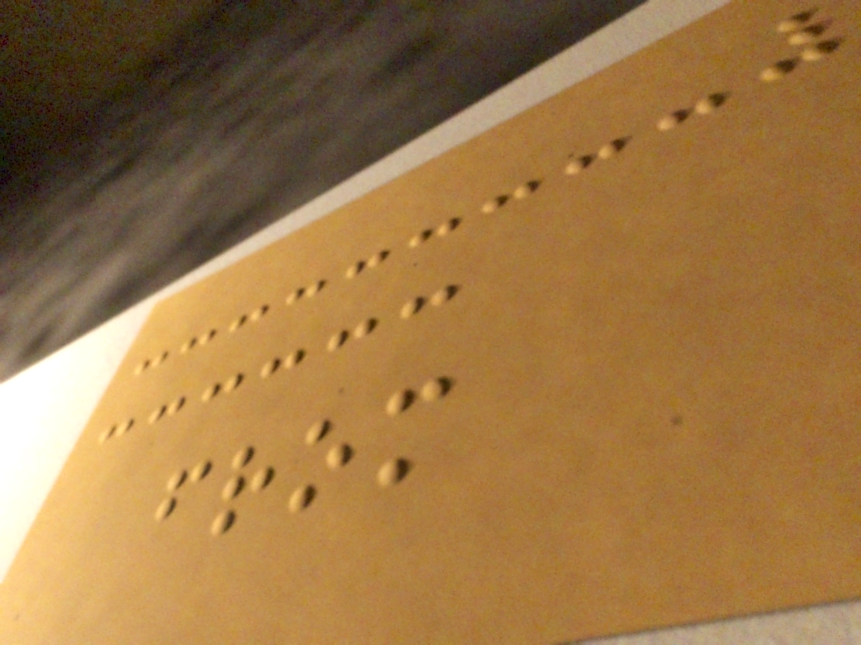from
